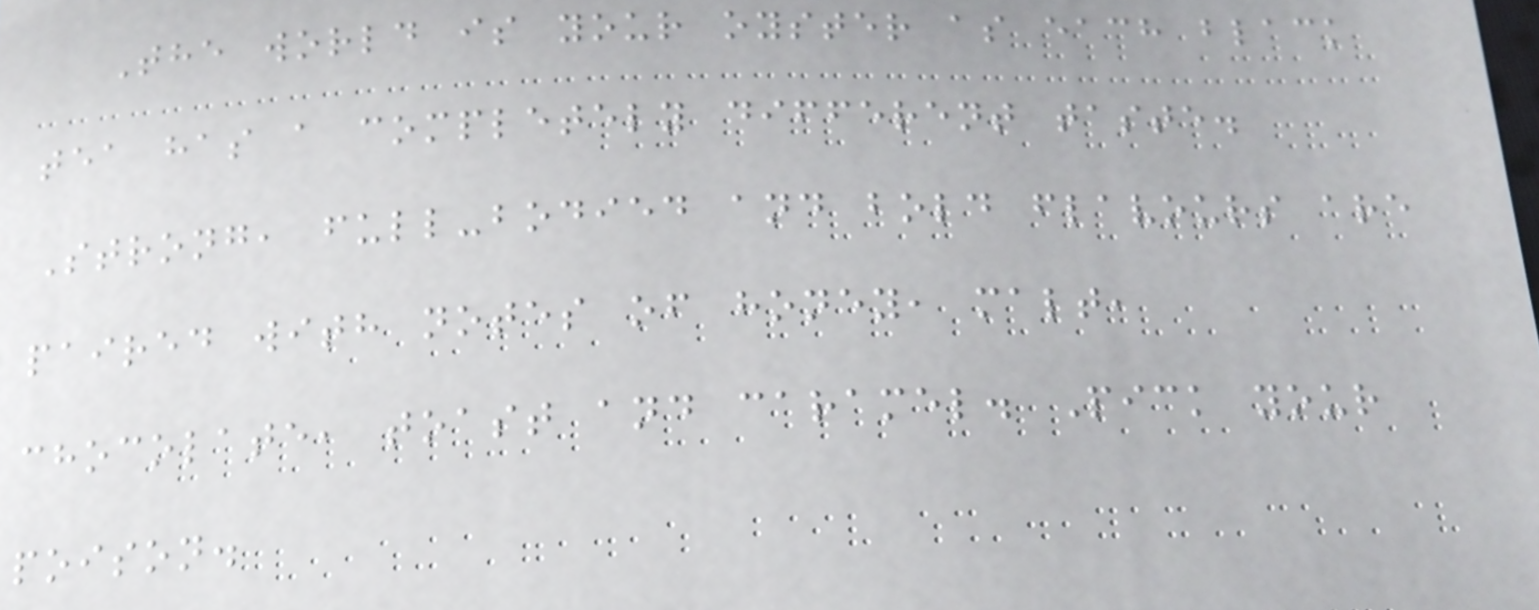The world is your oyster as each black
tea has a completely different taste.
Strong, full-bodied and bold flavours are
paired with notes of honey, malt,
chocolate, toast and caramel. Pick your
poison.
